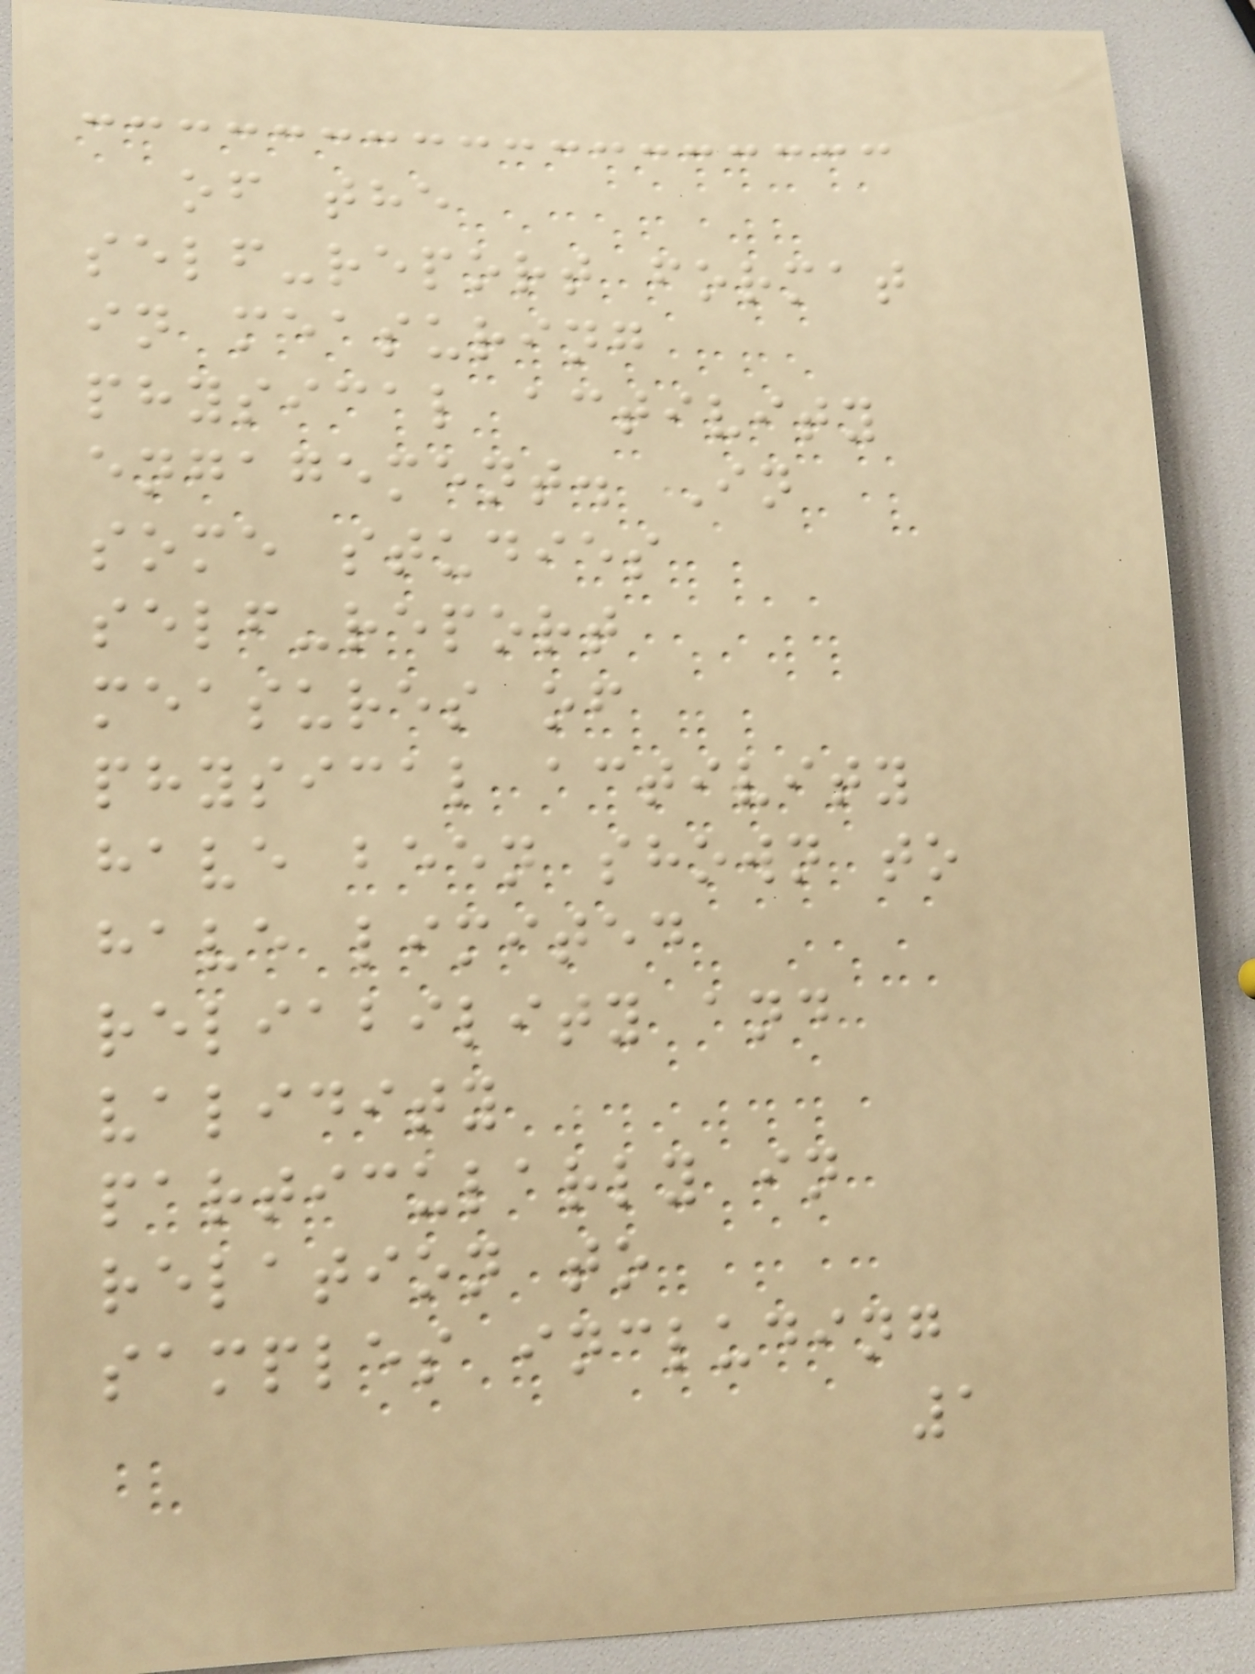of the
self-report format
in measuring
physical activity
engagement. In
some studies
self-report
measures of
physical activity
have been shown to
have limited
reliability and
validity
particularly in
relation to
samples including
1
